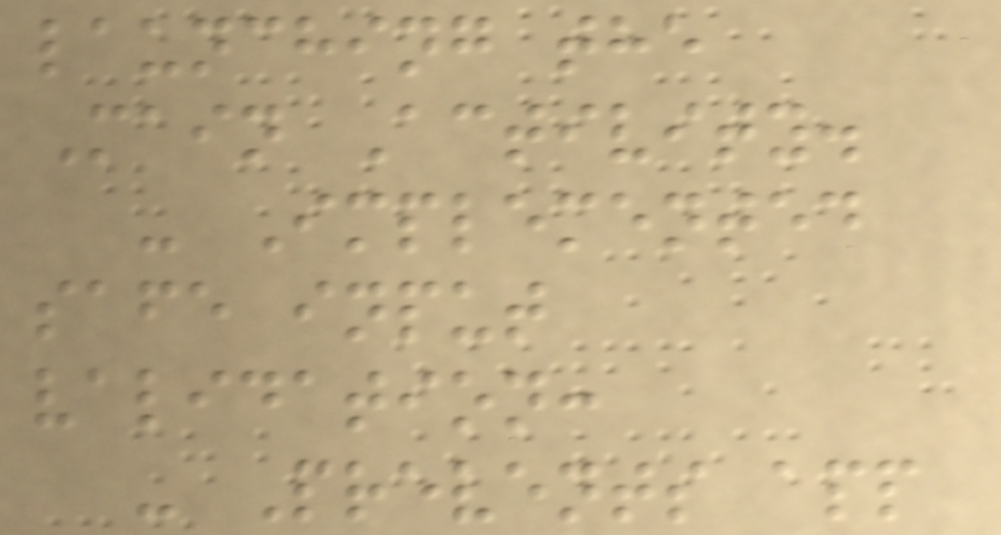launching the
Main Activity.
- Implemented
safe input
validation:
- Prevents app
